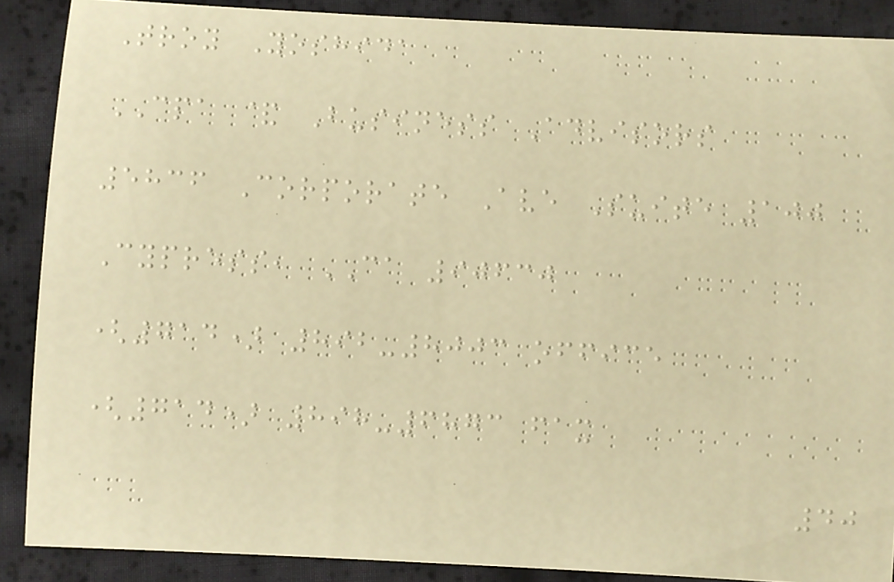Troy Yoshida
CPA & Business Advisors
5836 Corporate Ave Suite 100
Cypress, CA 90630
(714) 892-8003 office
(714) 898-6873 fax
40
